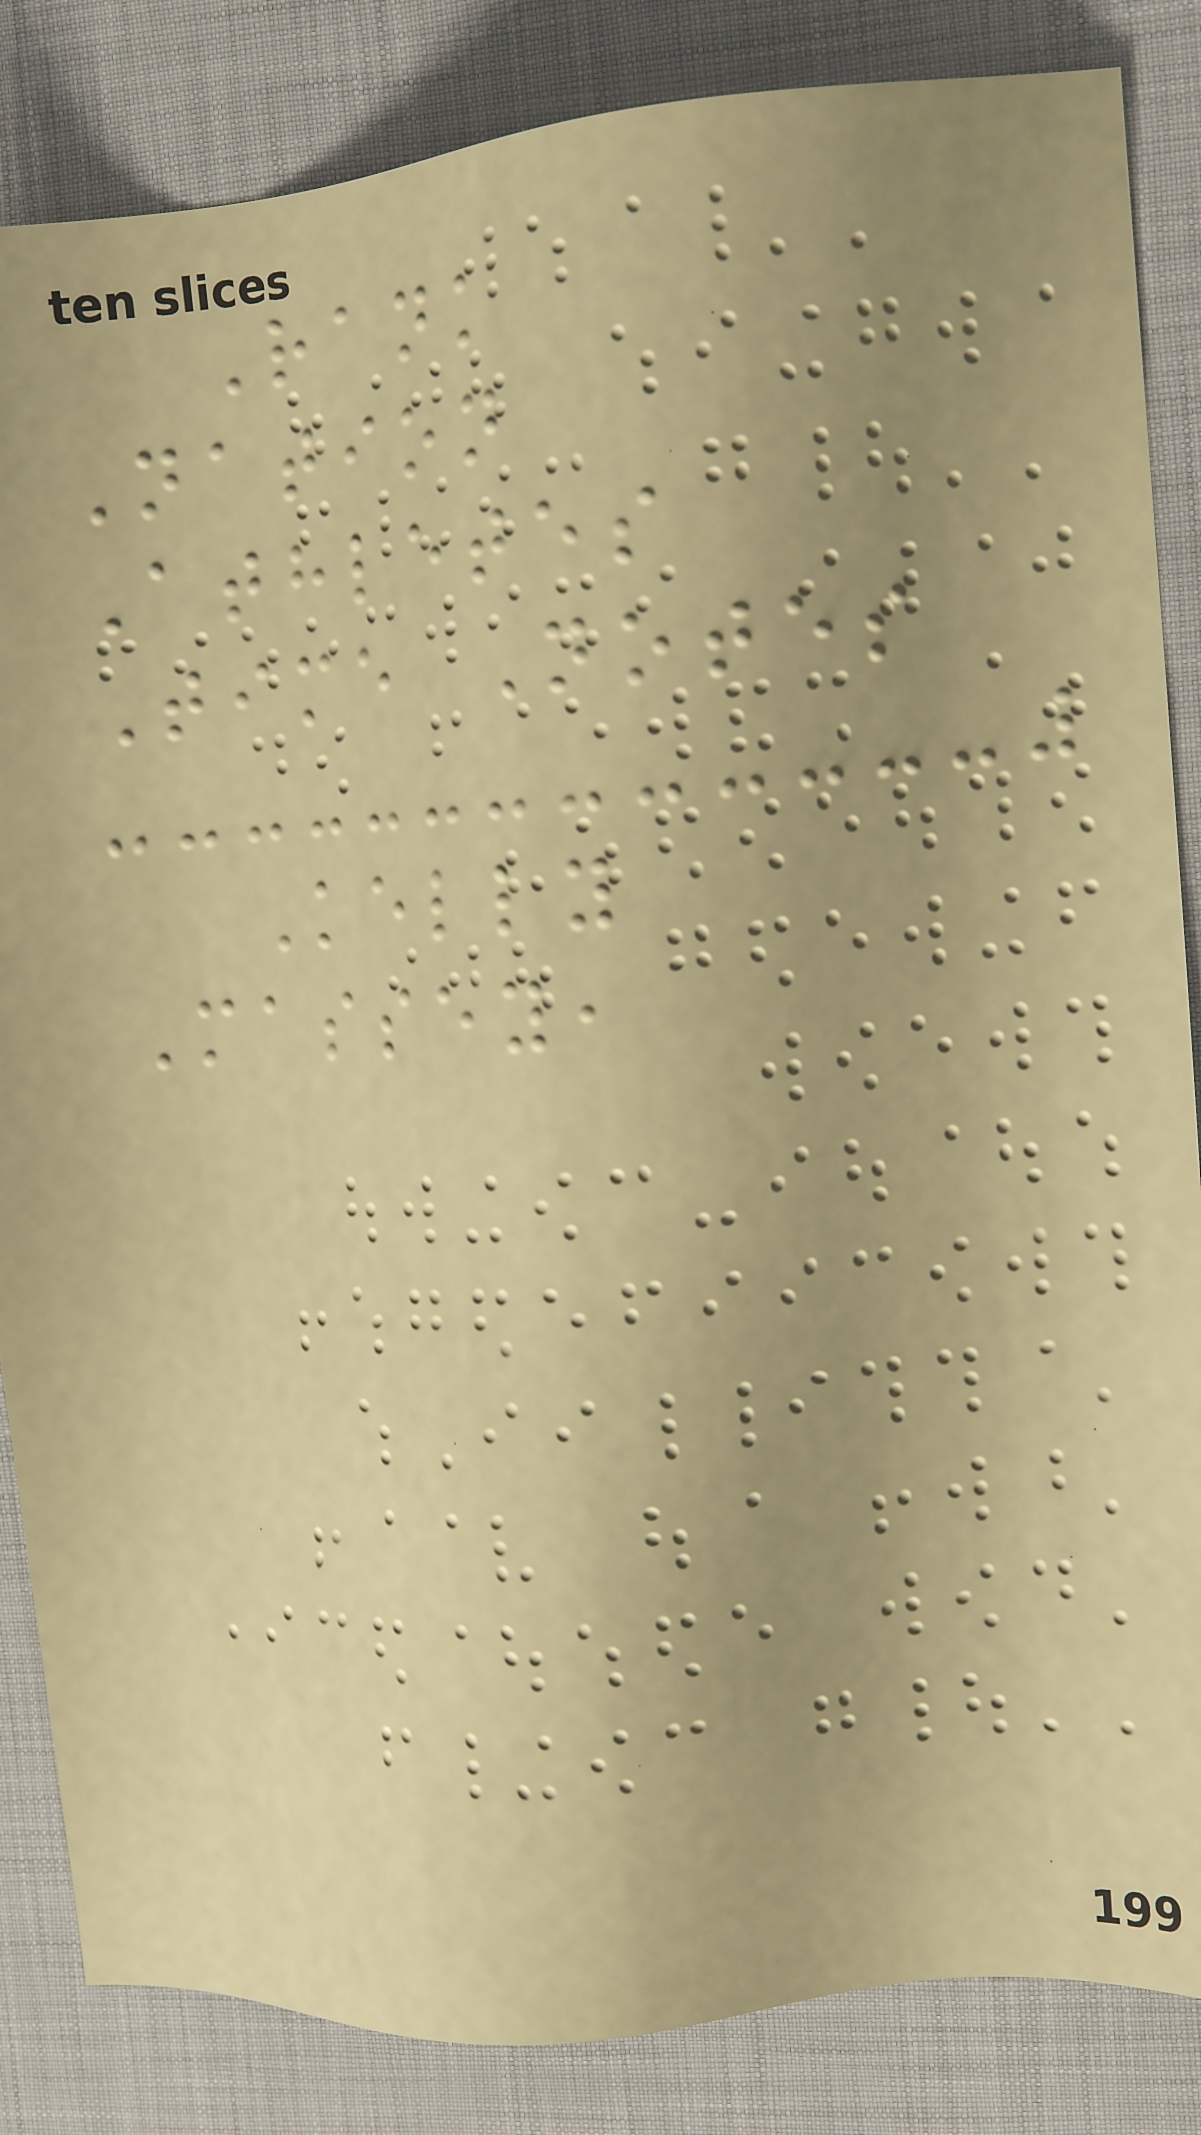Rank
Nation
Athletes
Time Notes
Kelly
Massey,
